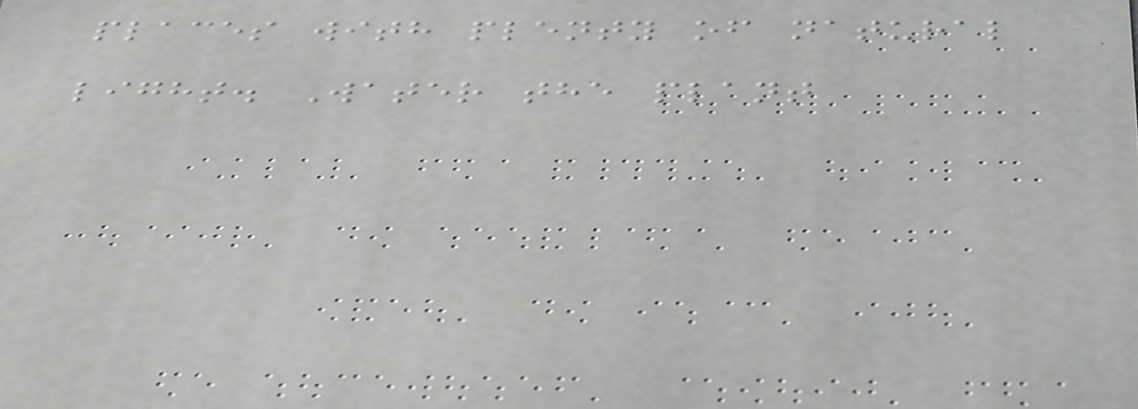places with plenty of natural
light. Water the plant
